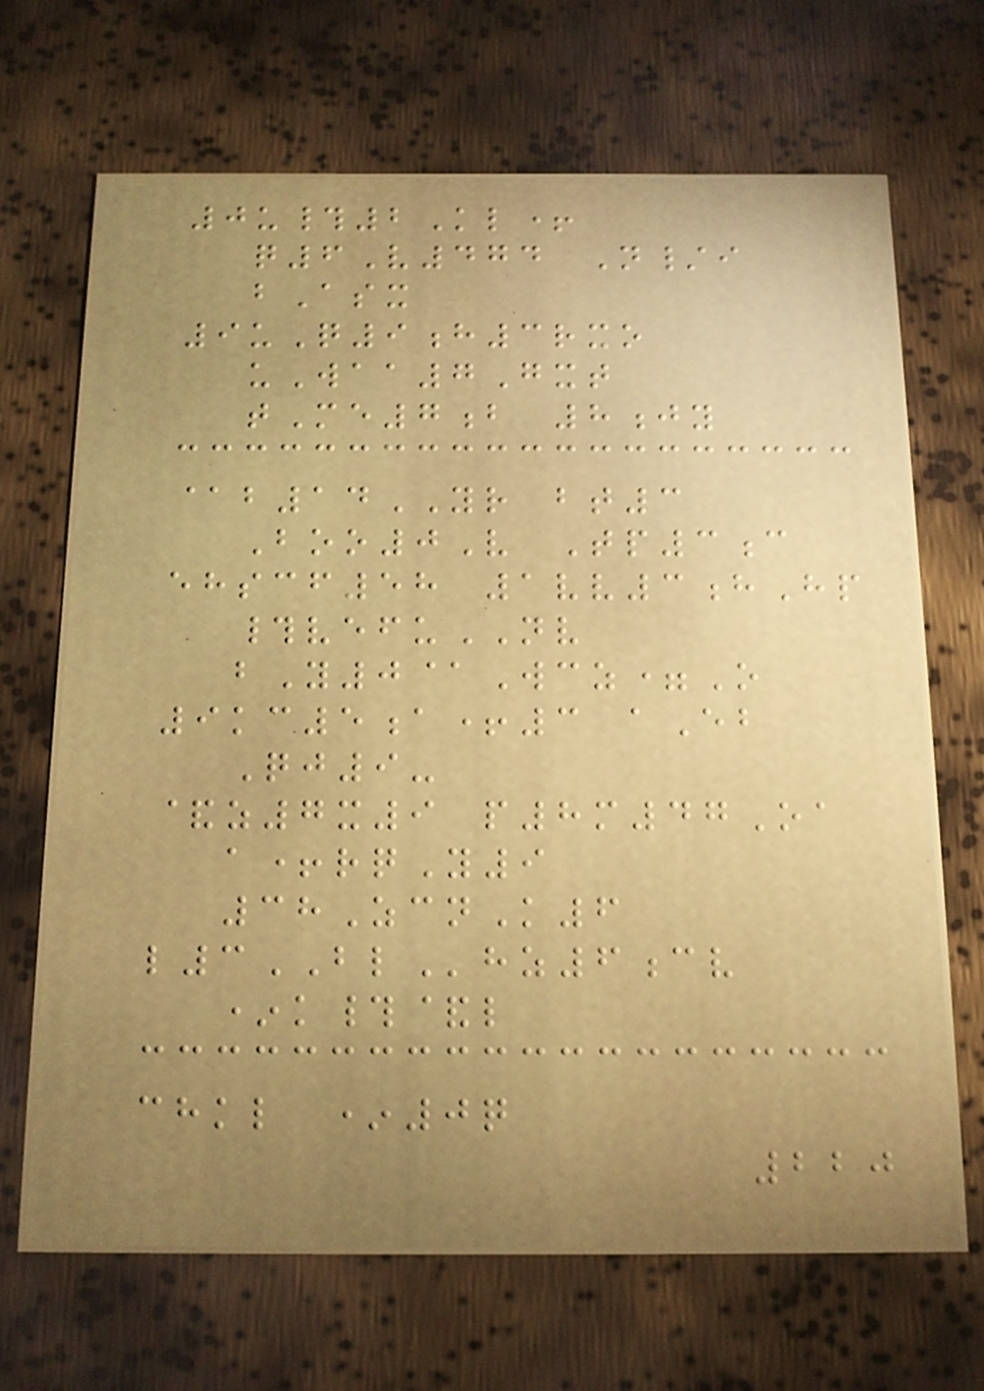0u#2Kl+
q6V474 N/i
bAsx
9uQ9h3rxo
uWaa7Gxt
tMe7b 8jy
@b14YR bt3
Boo0V Tp3c
ehscf58 1vv3hHp
#vefuNV
bY0@Wcz=O
9kc5a+3 aEb
Qj9-
&z7x9 p8m47Oa
a+rqY9
38ZcnK6
l3BLhz6cv
*k#&l
chkl *0q
220
